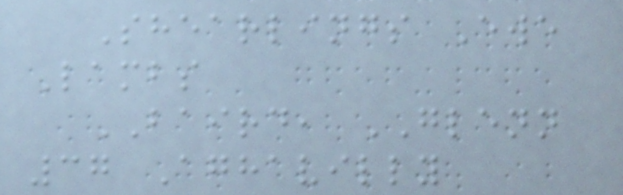Shearlings Ewe
Lambs
BAIRD, GLENN
37 Aghavilly
